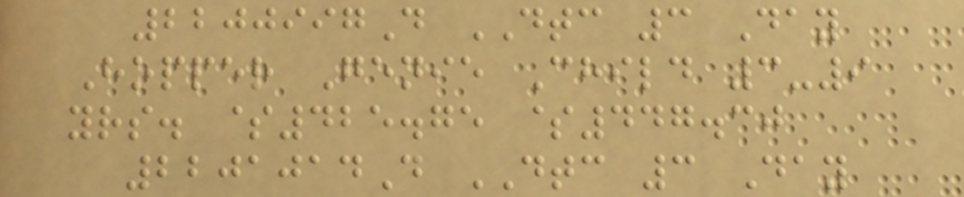2200997D DTC 3 Day
Hopper Genie Child 3-9
yrs. $425.75 $447.30
2201014D DTC 3 Day
